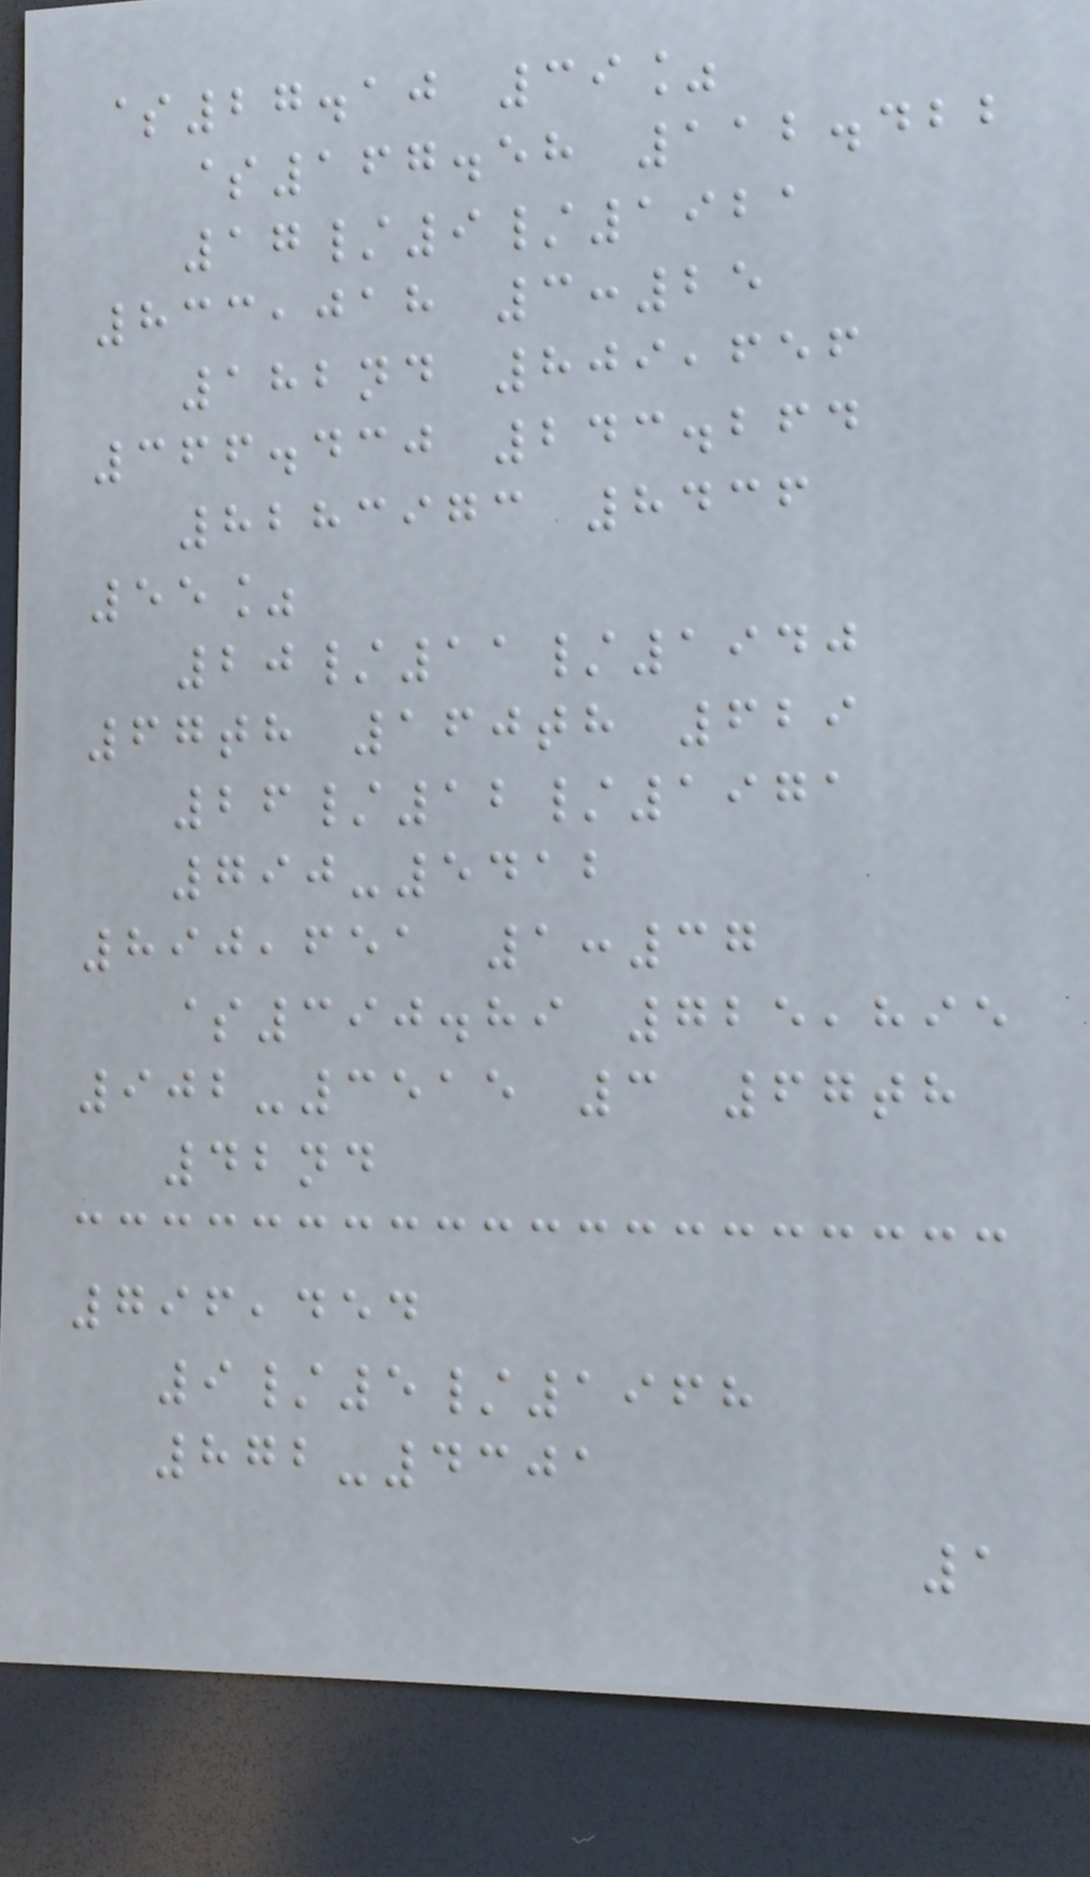$27.10 39%
$167.58 112.422
17/9/1921
833,018 3:25
182nd 809,656
366.430 243.264
8283973 8436
55%
20/11/1940
67th 160th 629
26/12/1971
790-5412
890,651 1:37
$390.89 725,895
902-3515 3 67th
42nd
796,454
9/5/1968
872-4301
1
